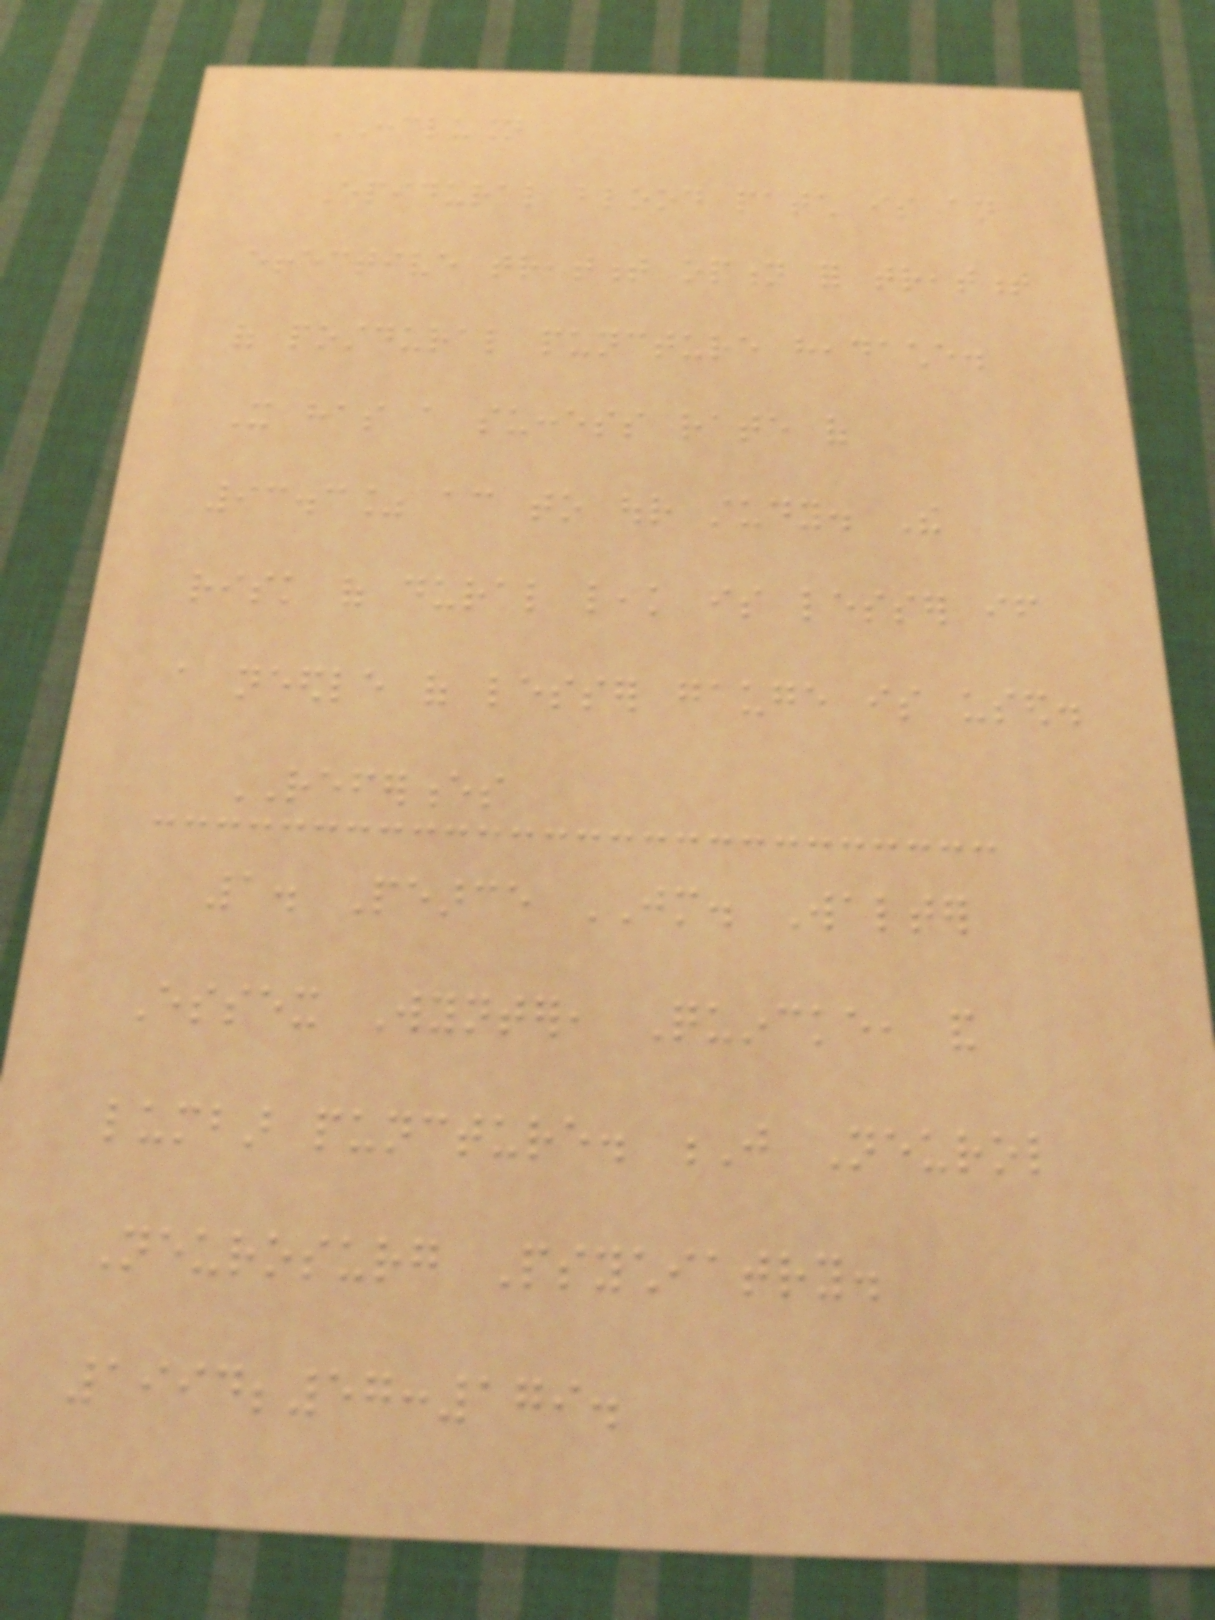CONCLUSION
Epidural blood patch is an
effective treatment option for treatment
of postdural puncture headache.
It has a success rate of
93.3% according to our study. The
risk of dural leak is lesser if
a needle of lesser gauge is used.
REFERENCES
1. Pearce JM. Walter
Essex Wynter, Quincke, and
lumbar puncture. J Neurol
Neurosurg Psychiatry.
1994;57:179.
